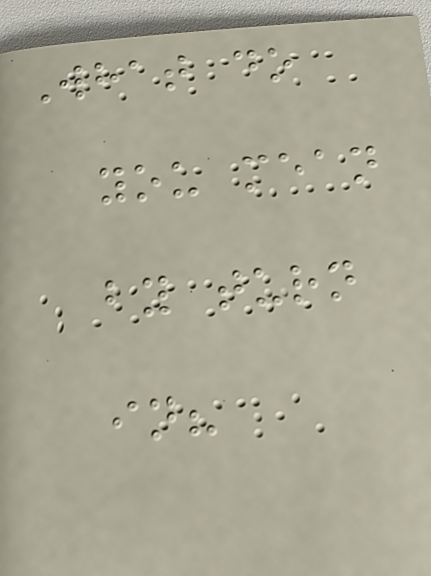What do
you mean
by turn
in?
